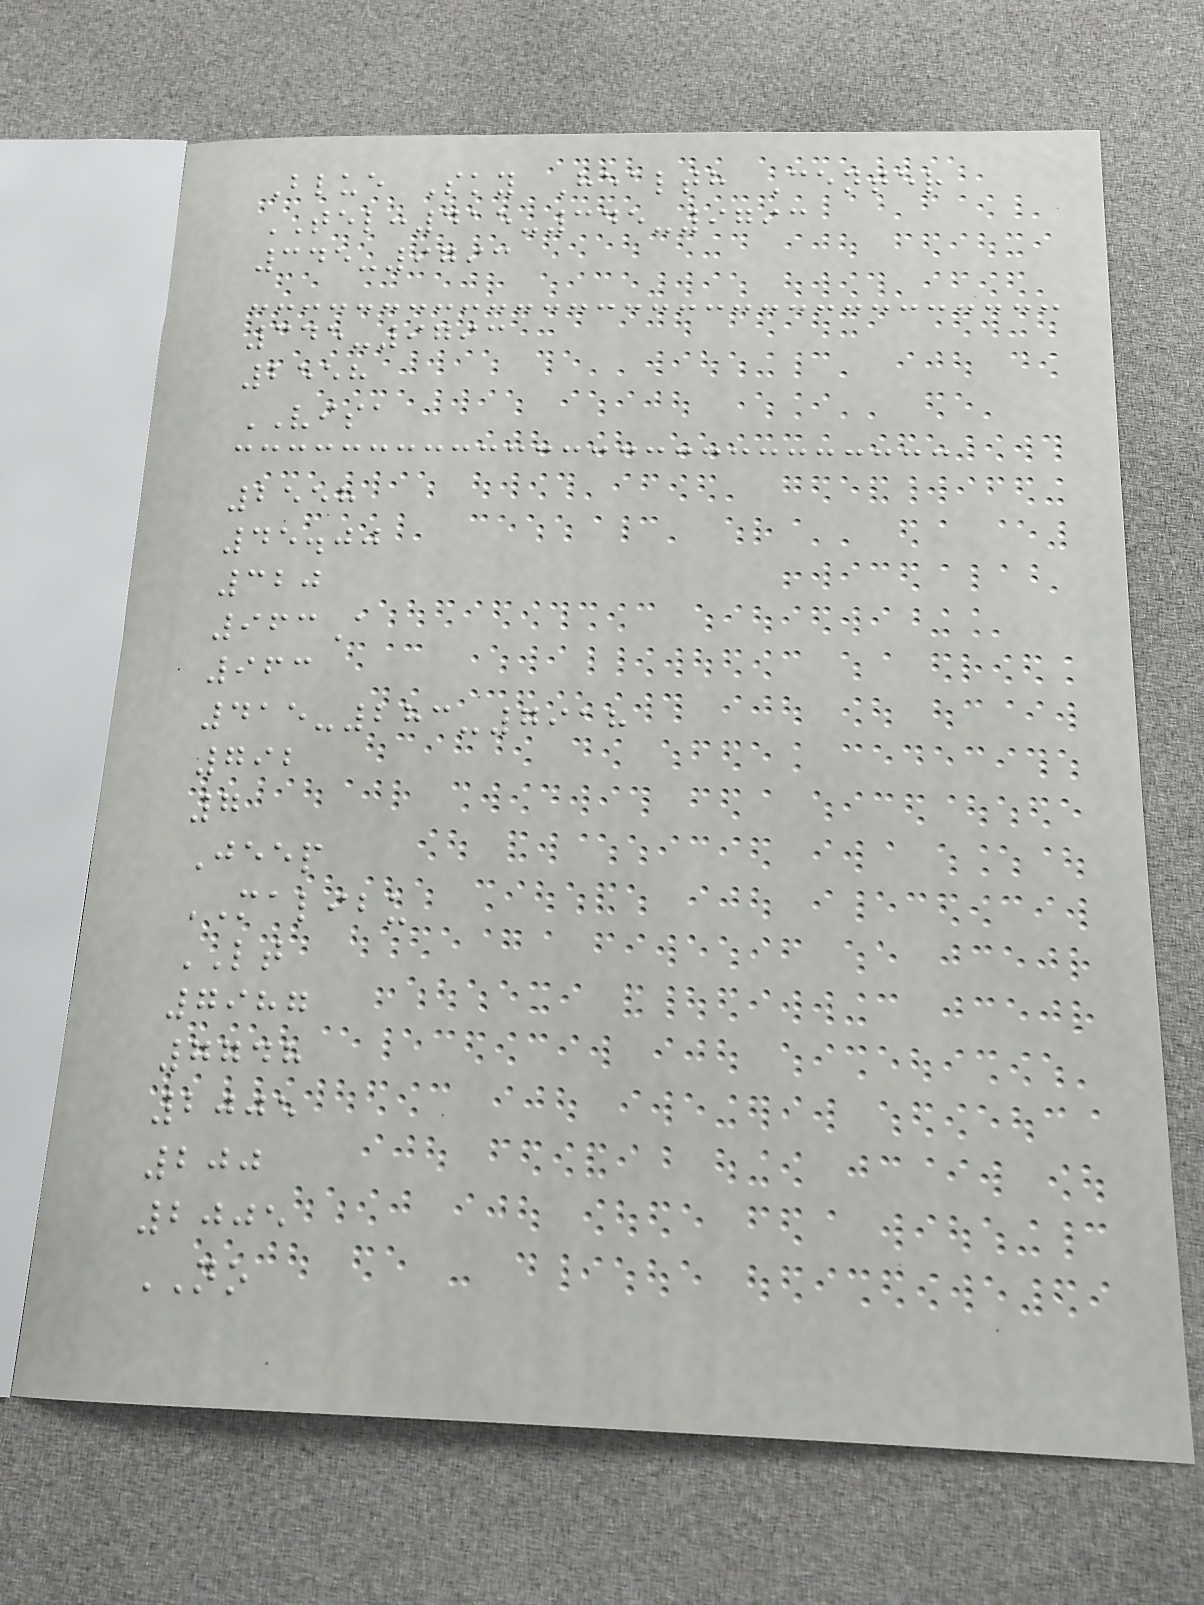Blue Sky Health Center
TEL:415-345-9793
345-9793
345-9793
2558
VISA
2558
45.00
320
963A
963
415-283-7918
792
7
Jeep
MALIBU
LT
7987
7748
2005
200
2005
NO
